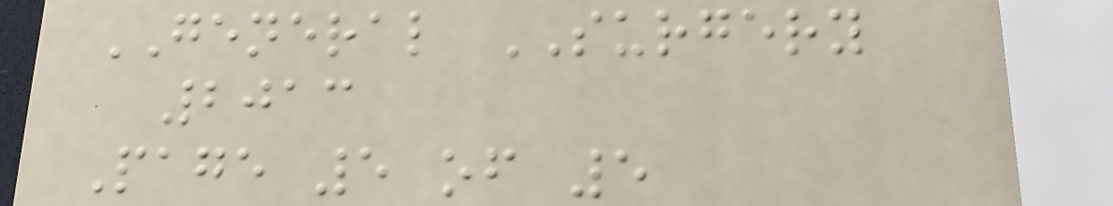GENERAL SURGERY
2013
Page 5 of 5
